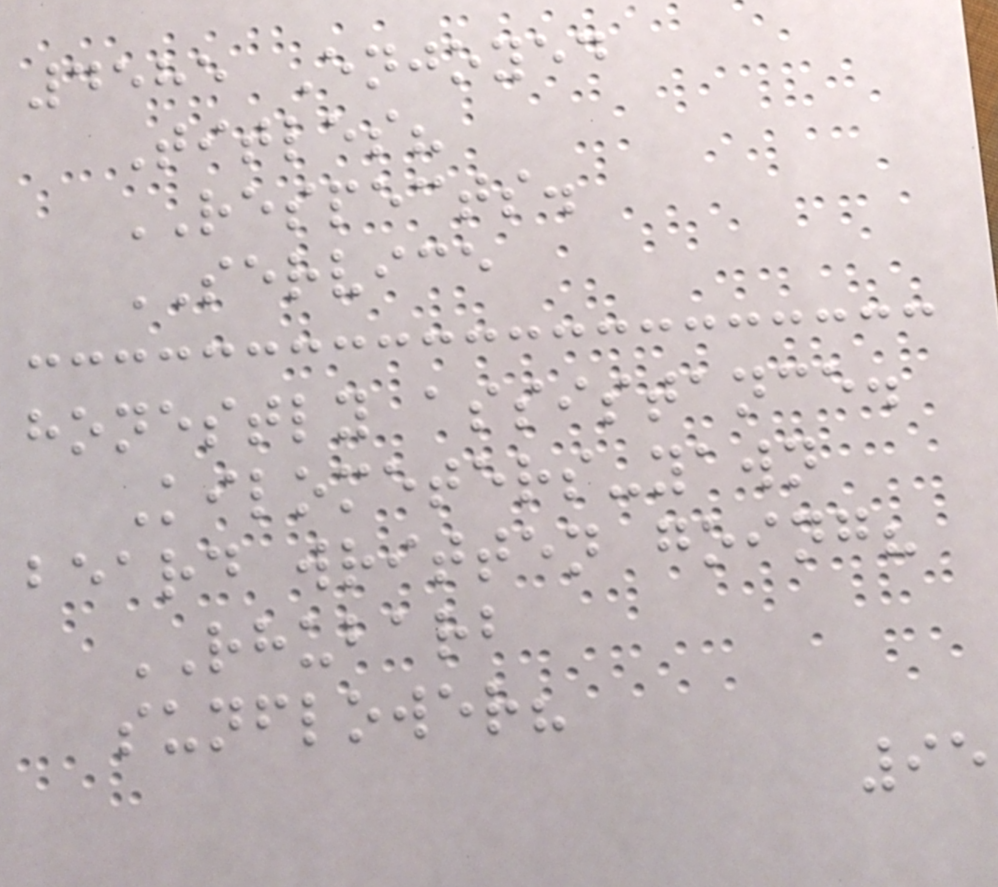4585 Enjoyed
Titles?
RESPECTS.
SERVICE
honestly assistance.
Kilometers-yawn
beard written going?
RHUBARB
sunflower?
95
